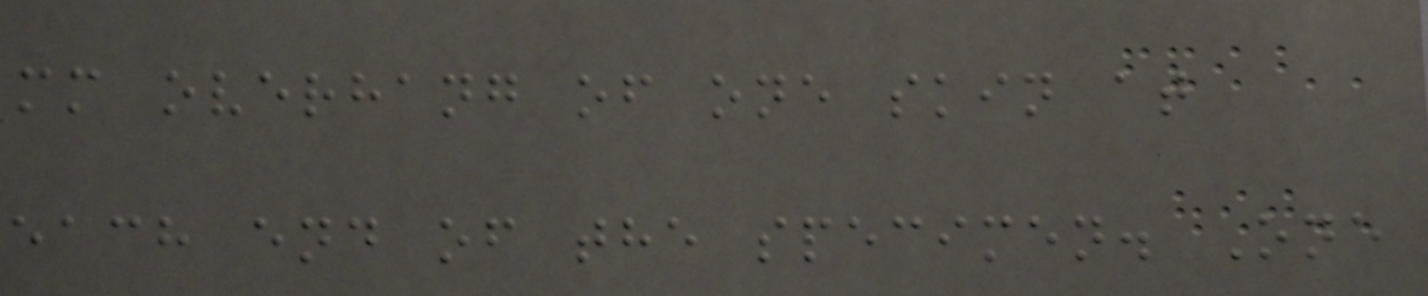mm overhang of one skin at
each end of the specimen. One
